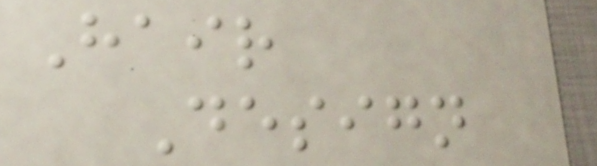Hair
Design
